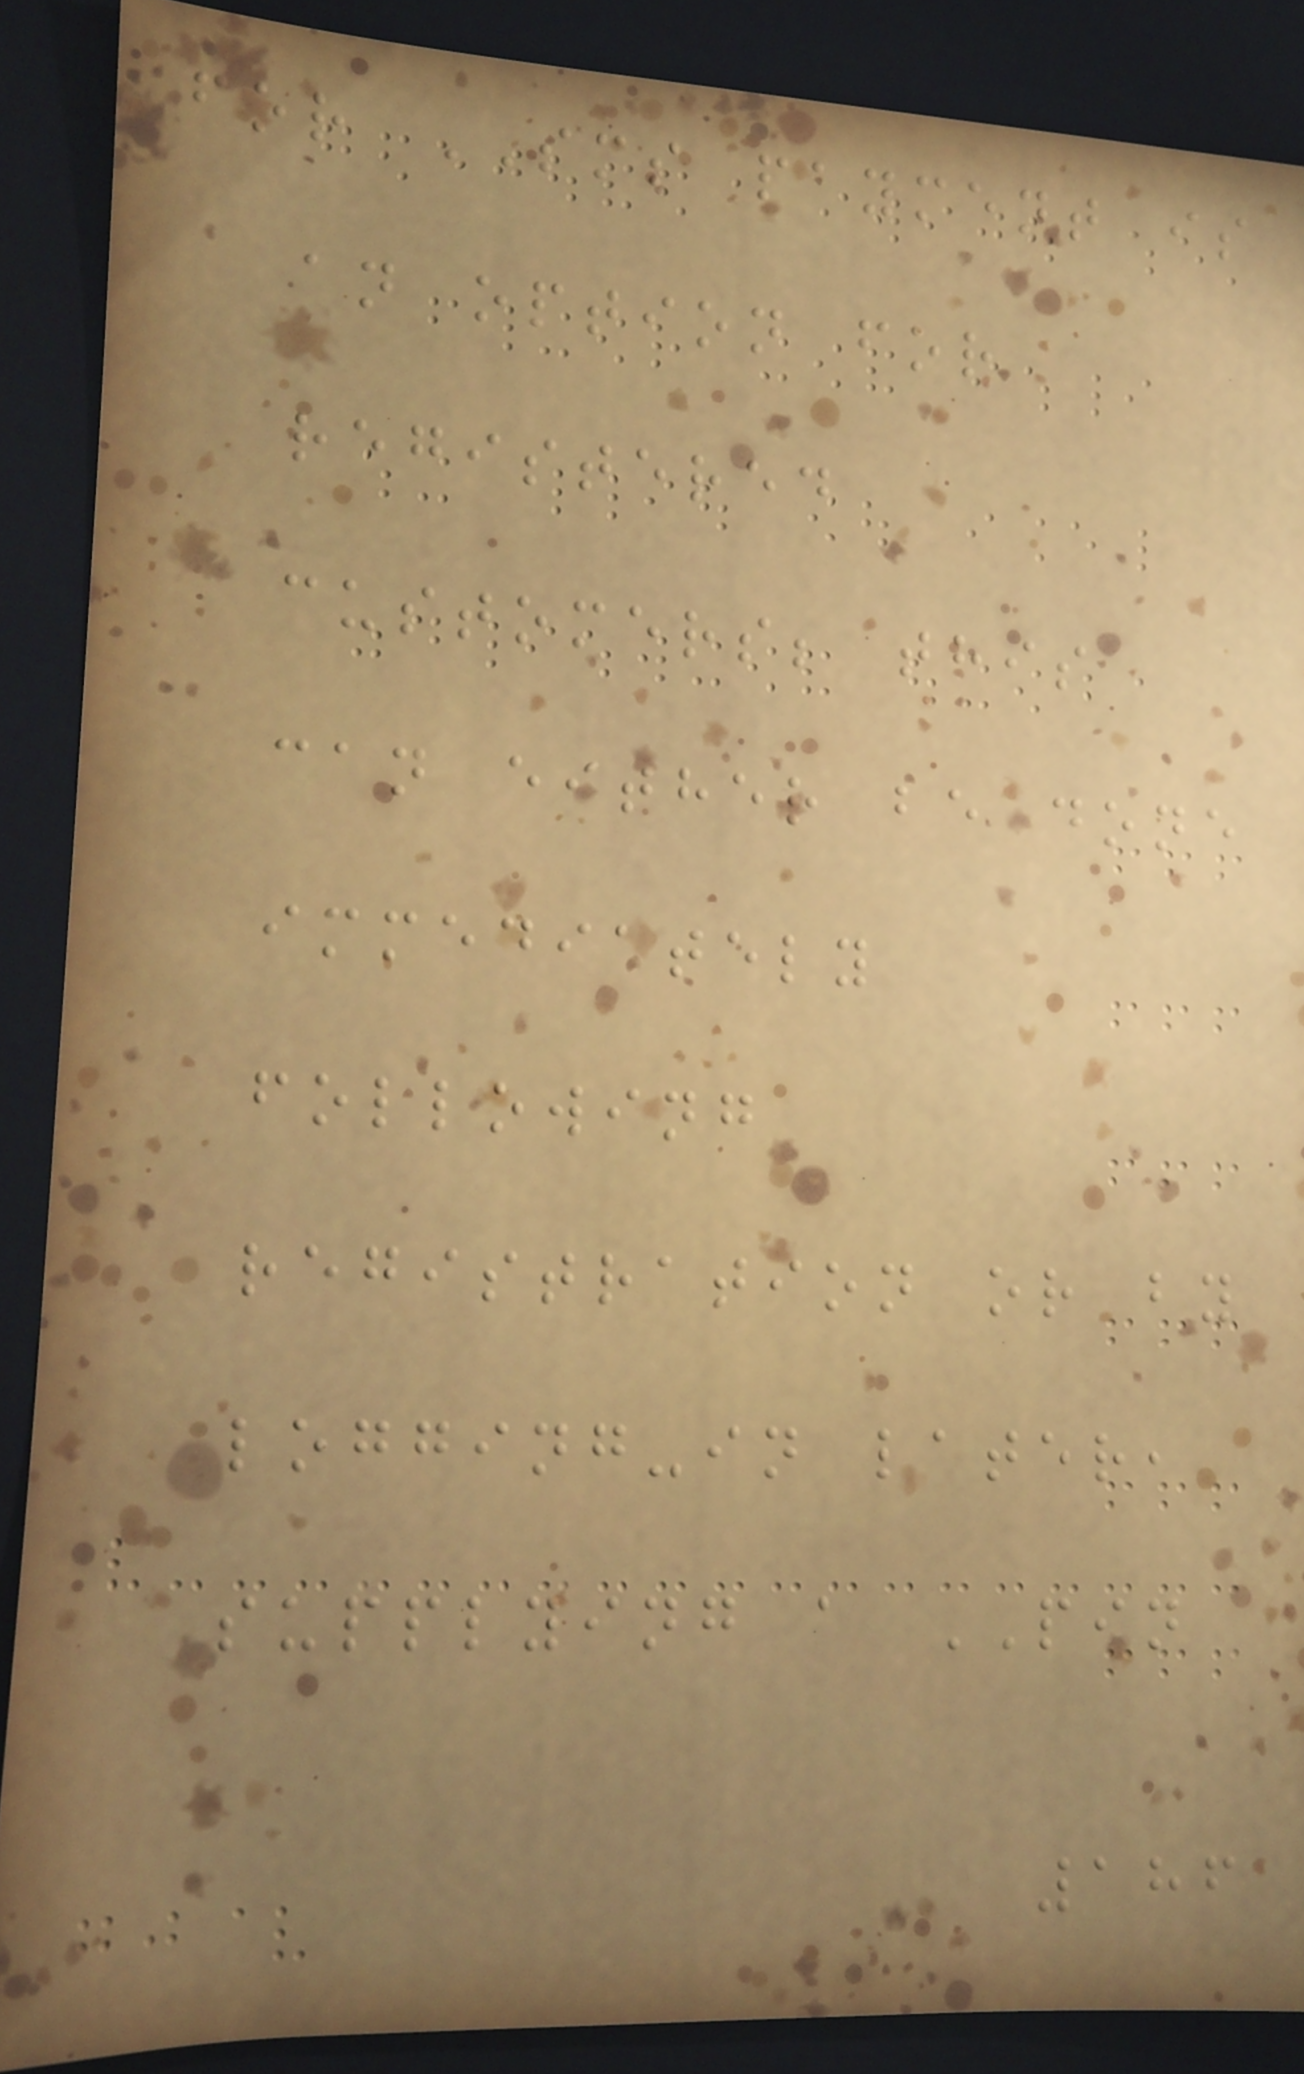for SMS payment is
an option for
registered
customers; this
can either be done
immediately
following
registration or by
logging-in later,
supplying a PIN
186
